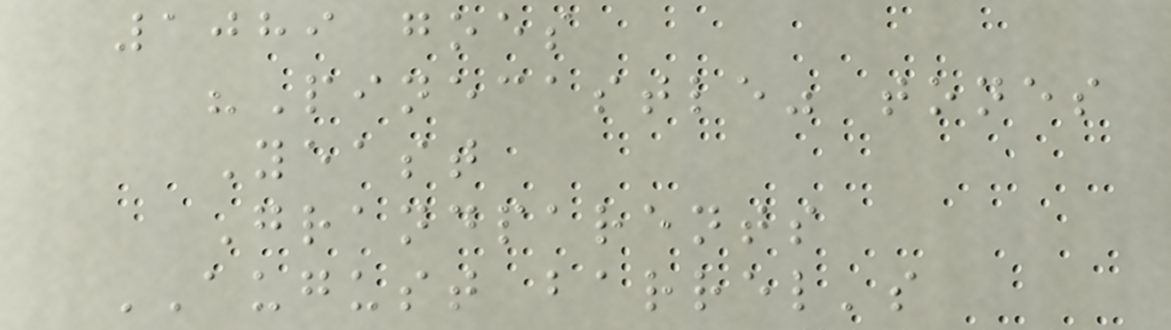1089 goes
"Pinecastle" tones
Yeast
Grandparents
AUGUST barrel's
